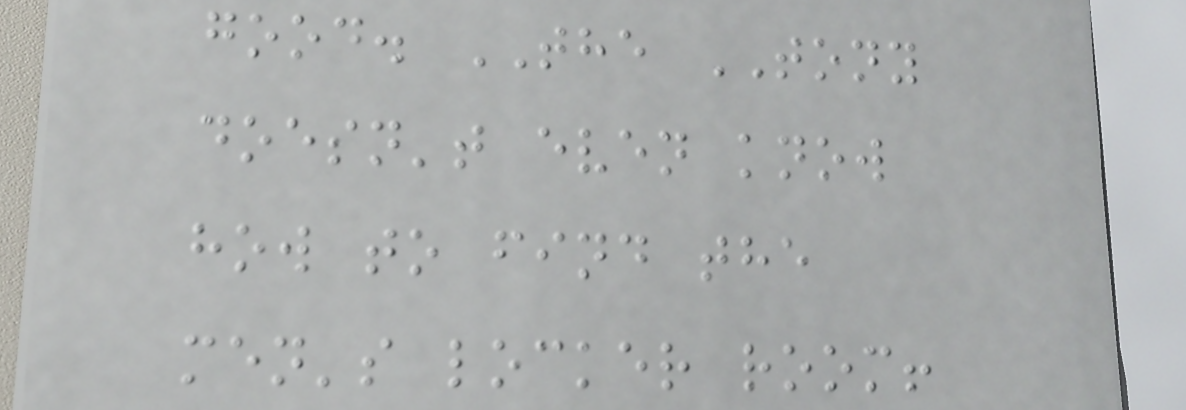good. THE TONY
doesn't even know
how to find the
men's locker room!
